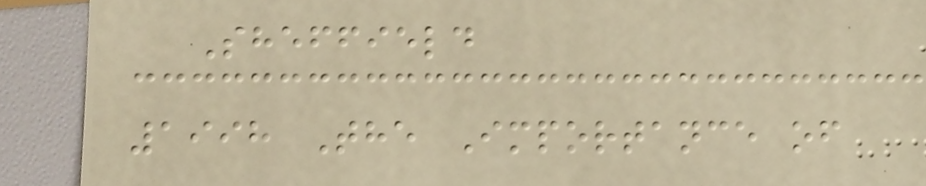Sheffield
1998 The Importance of
